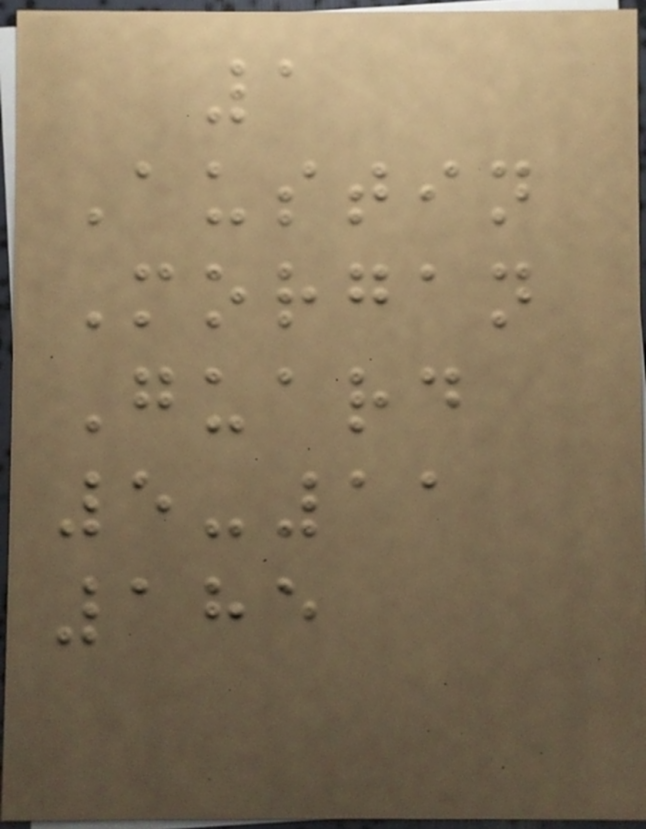1
Austin
Morgan
Guard
5-11
185
